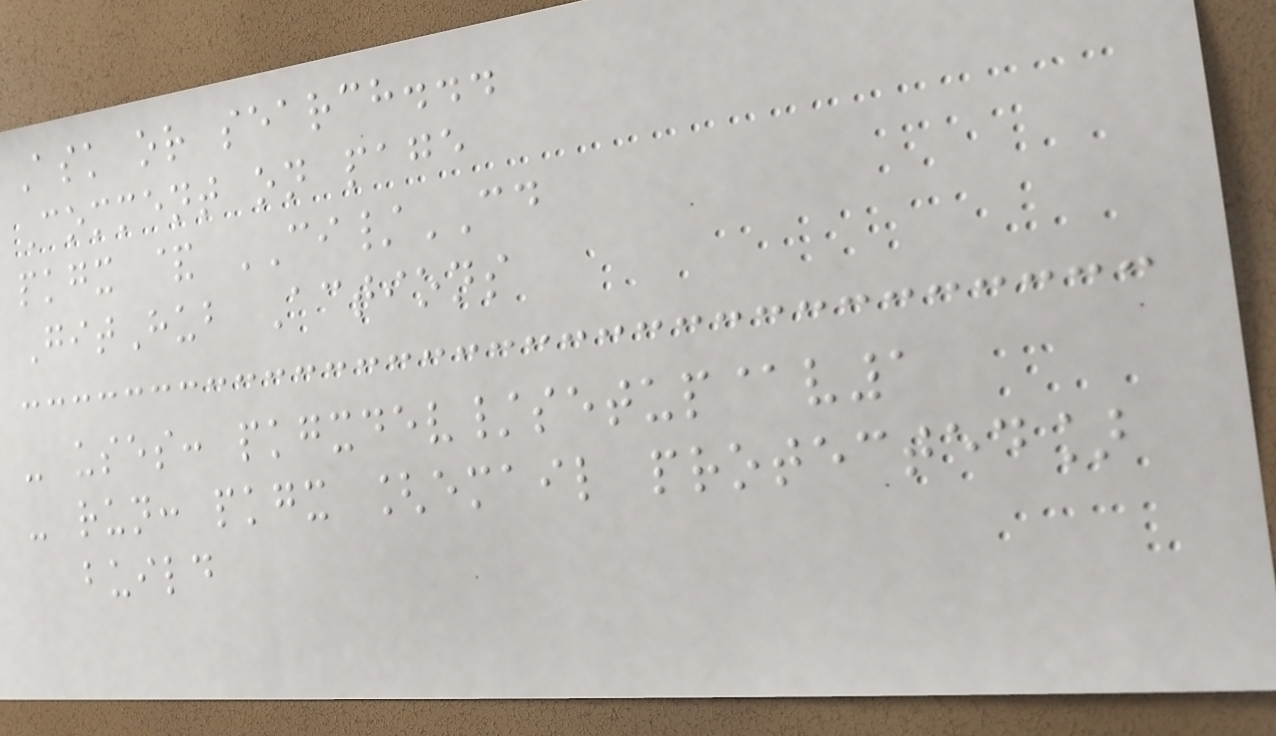Ask or search...
Comment on page
pkgx & CI/CD
GitHub Actions
- uses: pkgxdev/setup@v1
- run: pkgx [email protected]
build
